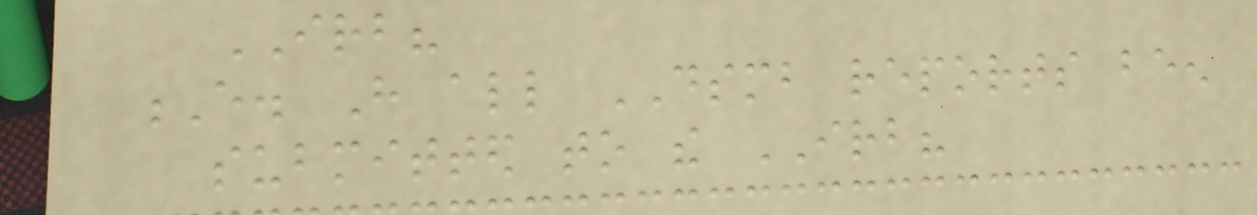IRB?
E. Have all DSMB reports been
submitted to the IRB?
